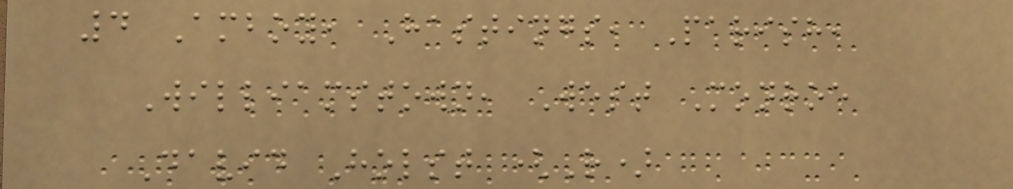4 Amboy, Hastings, Parish,
Williamstown, West Monroe
David Holst (R)
